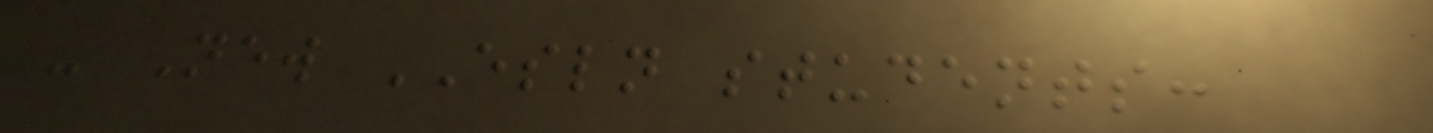- New ESLN students:
